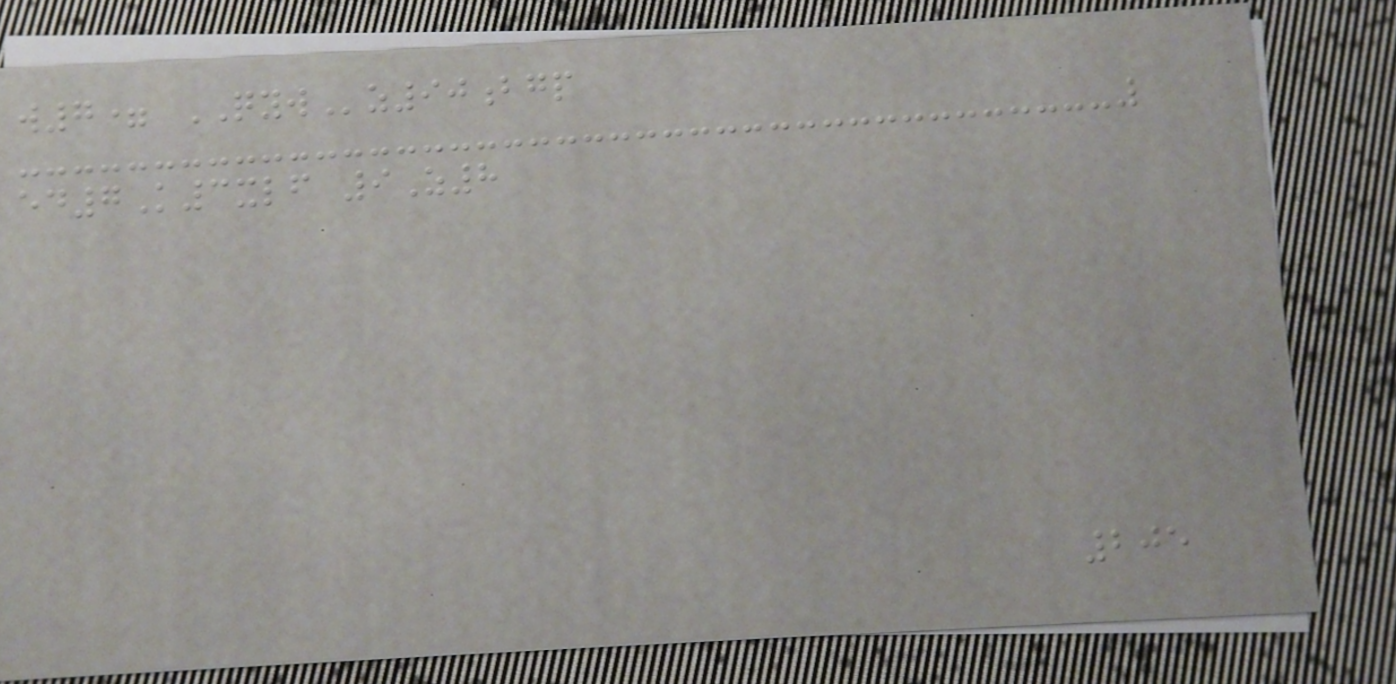w7= QYWz90bgp
ed7K3xlf 9Z8
205
